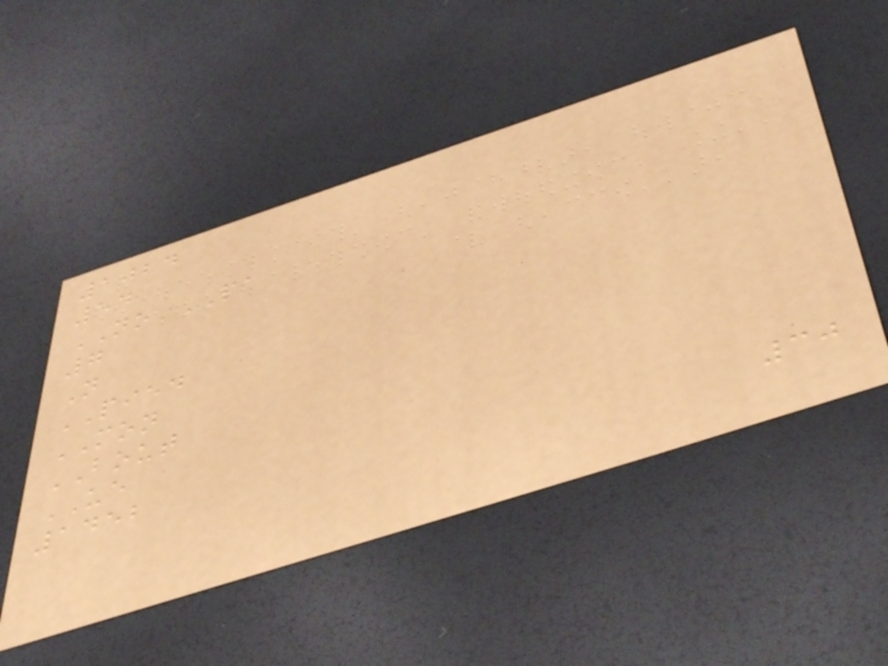1024
54
NO PA
7
N
PIED
MON
BOUT
UE
1452
30
